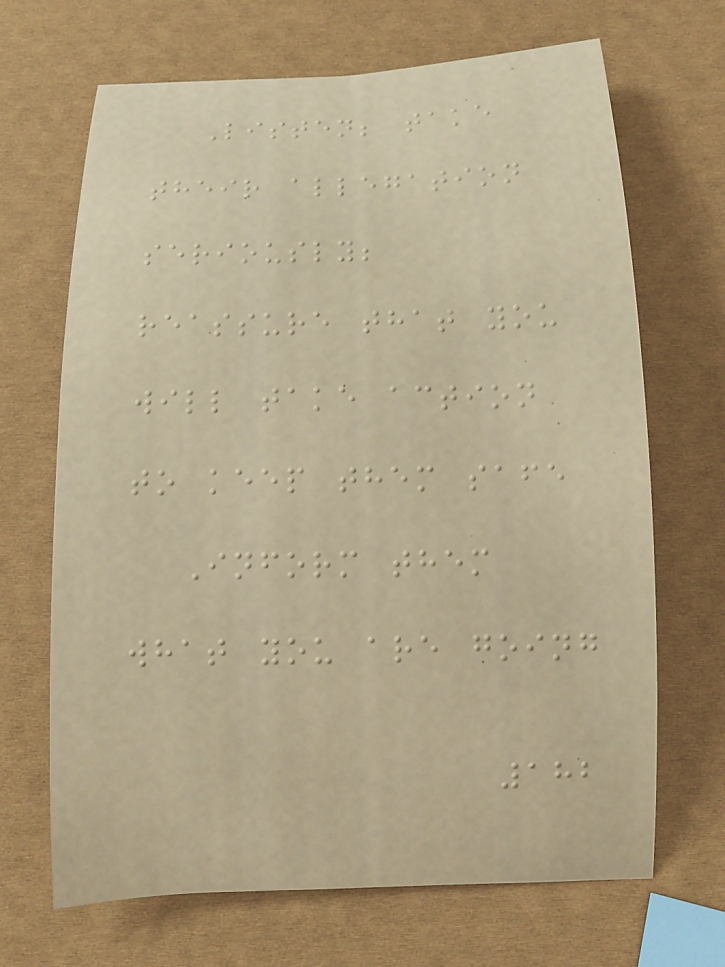Listen; take
their allegation
seriously;
reassure that you
will take action
to keep them safe
Inform them
what you are going
182
